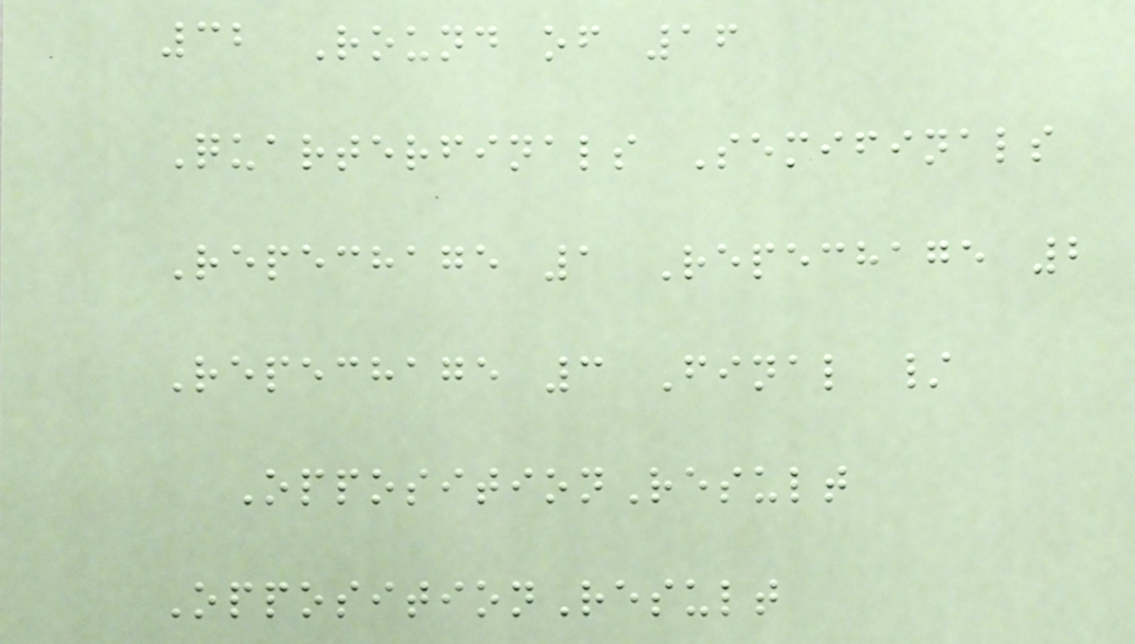32 Round of 16
Quarterfinals Semifinals
Repechage 1 Repechage 2
Repechage 3 Final /
OppositionResult
OppositionResult
